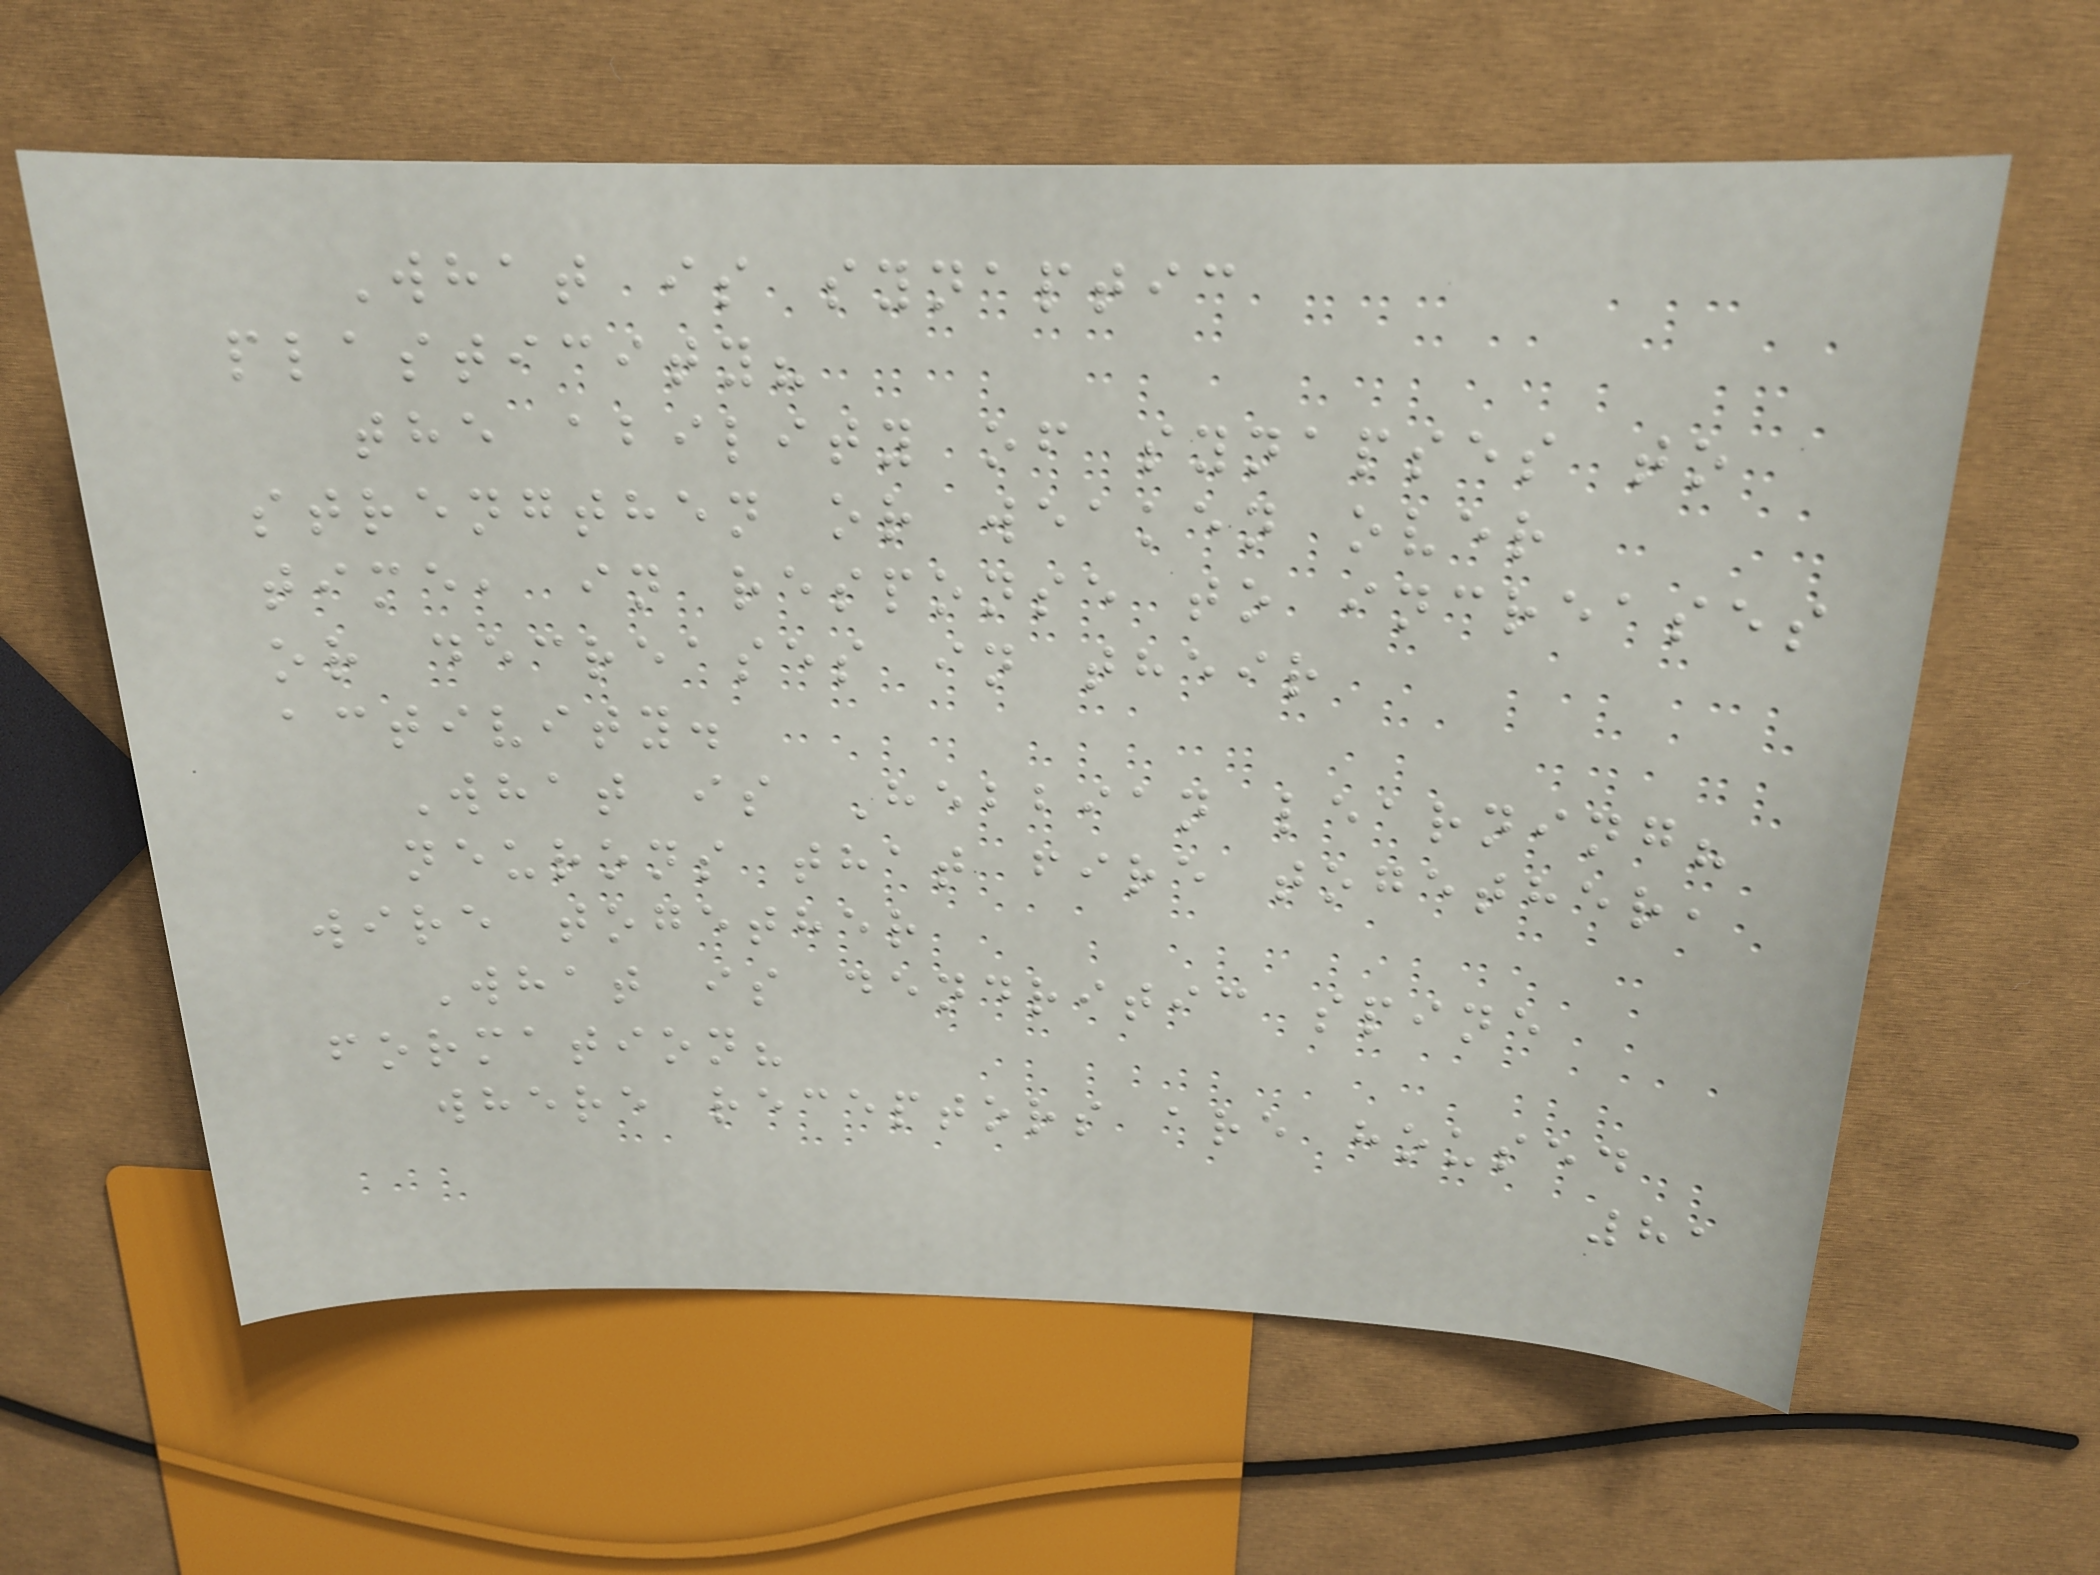What is synaptic
plasticity?
the ability of synapses to
strengthen or weaken over
time, in response to increases
or decreases in their
activity.
What is Hebbian learning?
neurons that fire together,
wire together
What is dendritic spine
formation?
where receptors are housed
81
